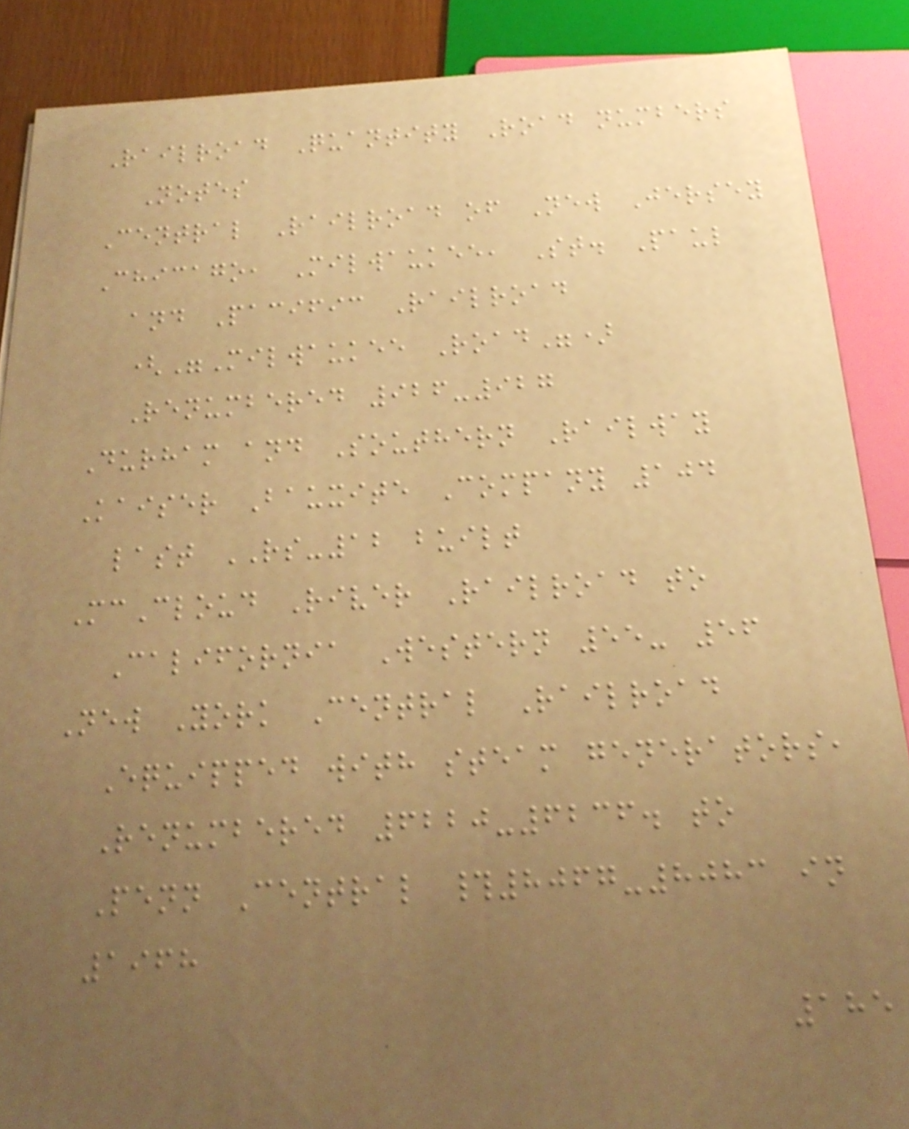Railroad Quantity Road numbers
Notes
Central Railroad of New Jersey
Chicago, Milwaukee, St. Paul
and Pacific Railroad
("Milwaukee Road")
Renumbered 926-927
Durham and Southern Railway
Kaiser Bauxite Company 104
last RS-12 built
McCloud River Railroad to
California Western 55- 56
New York Central Railroad
Equipped with steam generators,
Renumbered 6220-6236. to
Penn Central #8067-8083 in
1968
185
